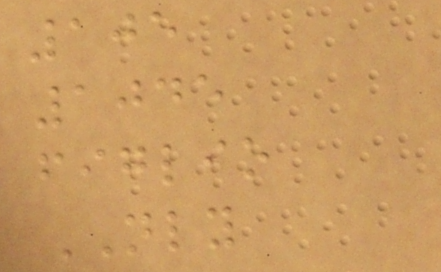105
1045
figlio
NLY
